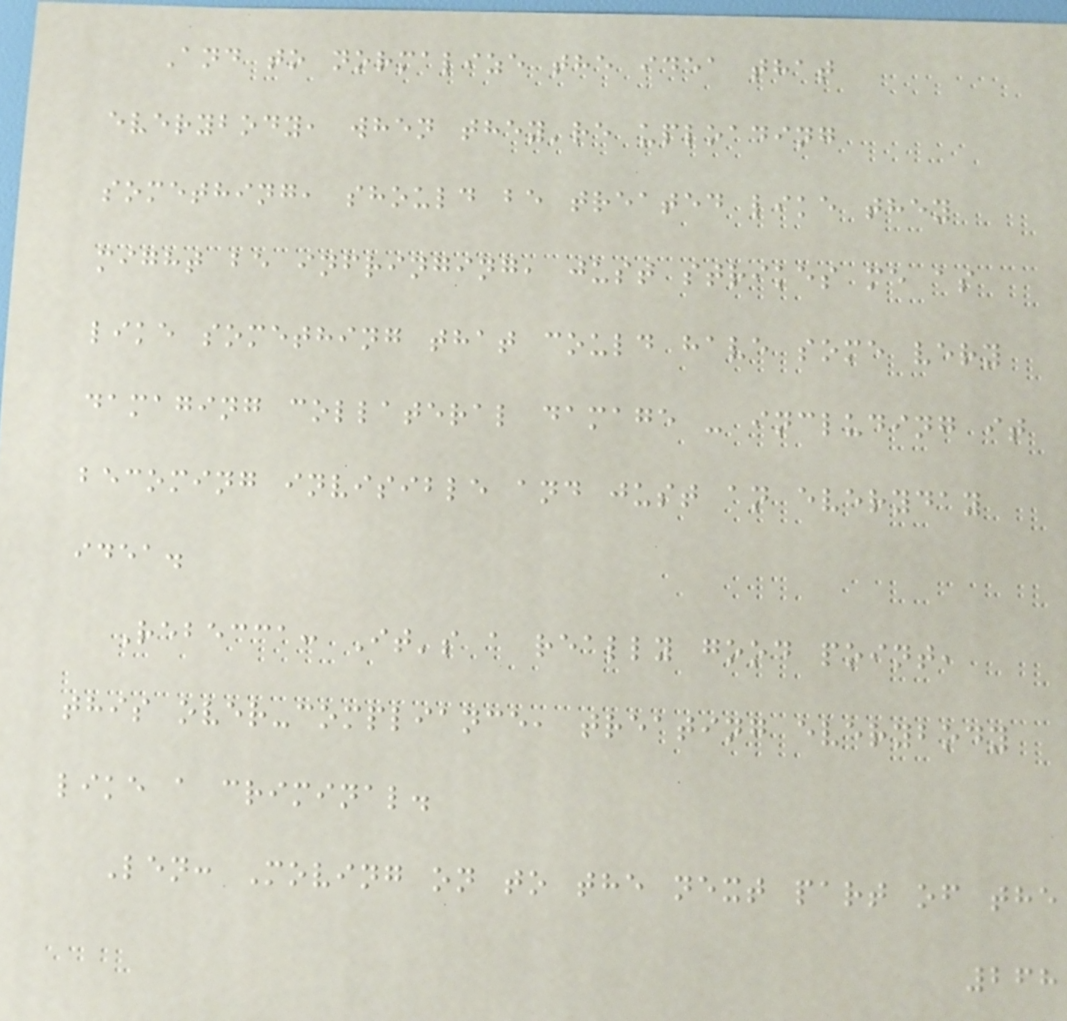And to normalize the idea that
everybody, when they're uploading
something, should be treated like they
might be infringing, just strikes me as
like something that could have some very
damaging collateral damage - including it
becoming invisible and just an everyday
idea.
Rebecca: It's a really good point,
this over-compliance, treating everybody
like a criminal.
Len: Moving on to the next part of the
268
